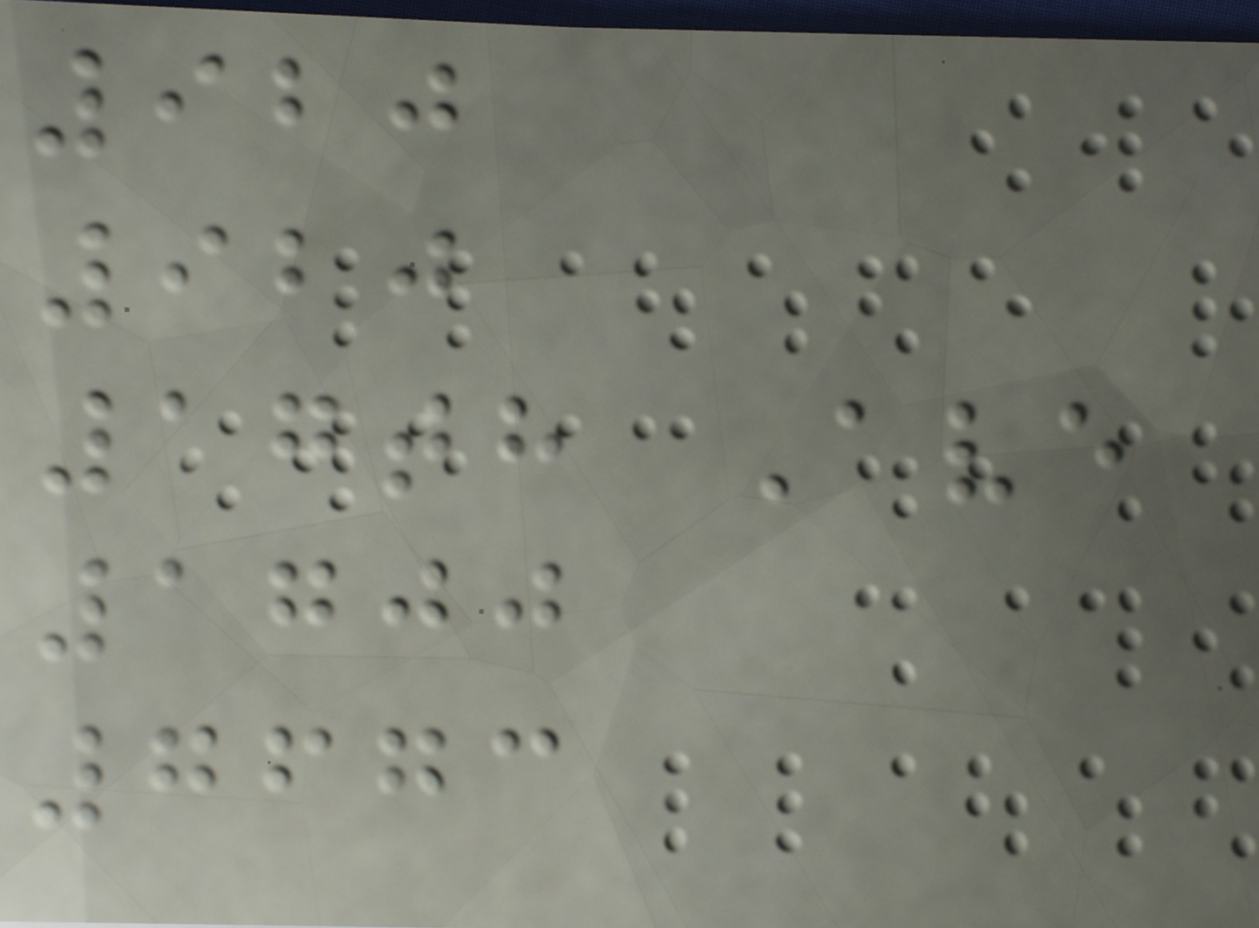920
920
17th Ave
1700
7673
